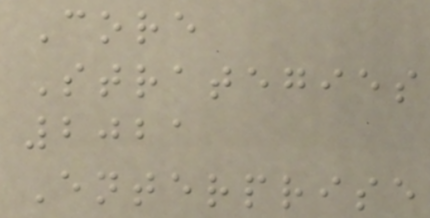Core
Strategies
2021
Enterprise
